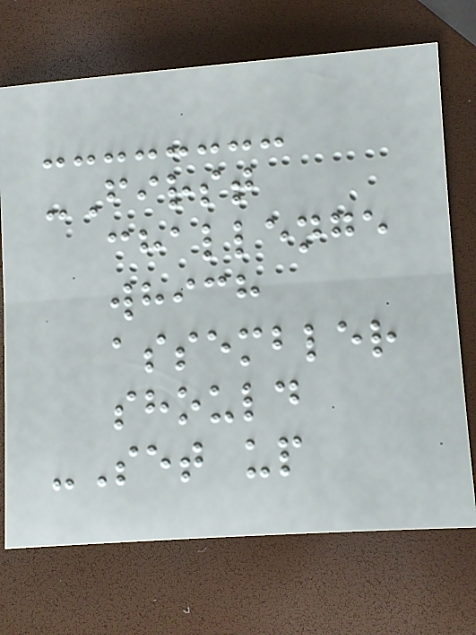-First
challenge
which
assembler
should
-Set up
